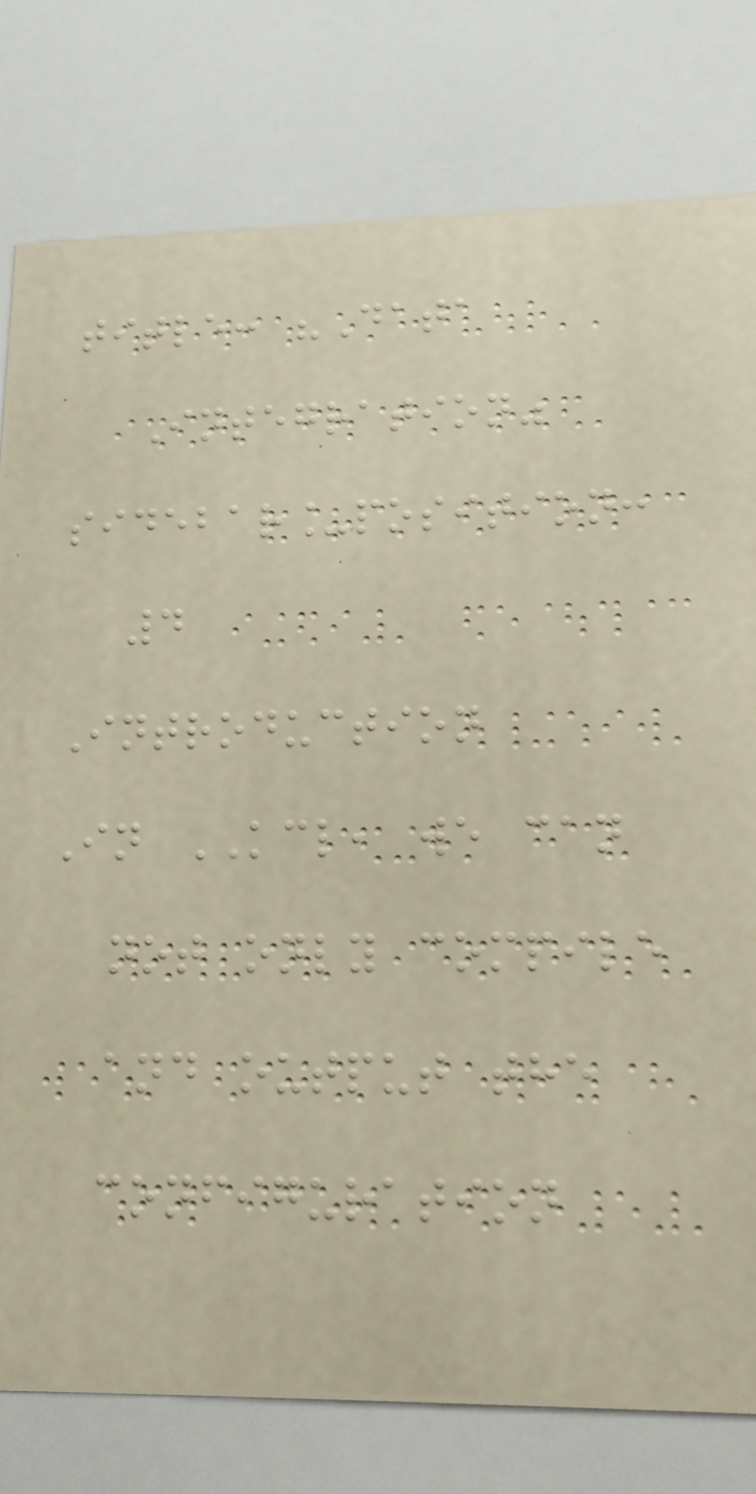title: "Data
Integration"
sidebar_position:
4
Introduction
In KCL, we can
not only compile
and output the
configuration
